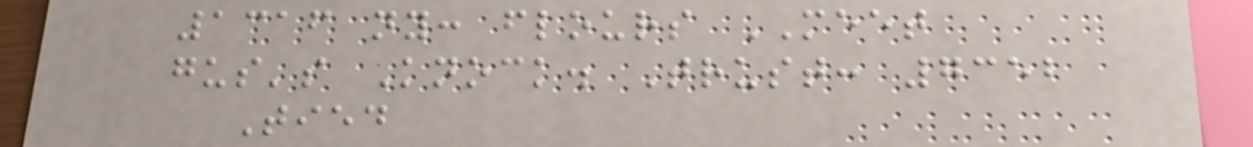1316 ny: flours MEET
gus's Knock. Trust: 7352
Tied
